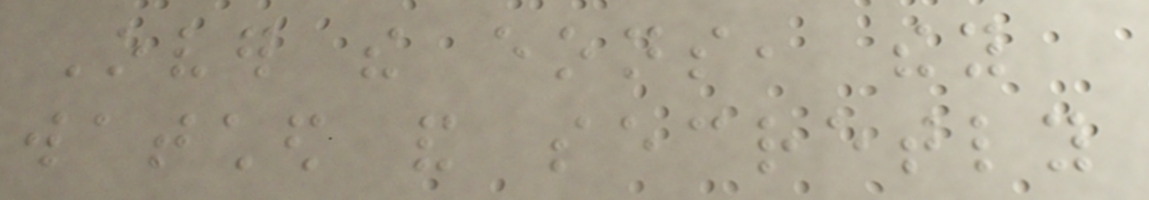Over the eons, they
watched and secretly
